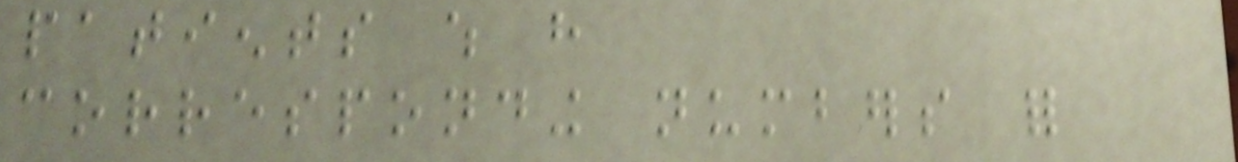patients which have
corresponding numbers for
